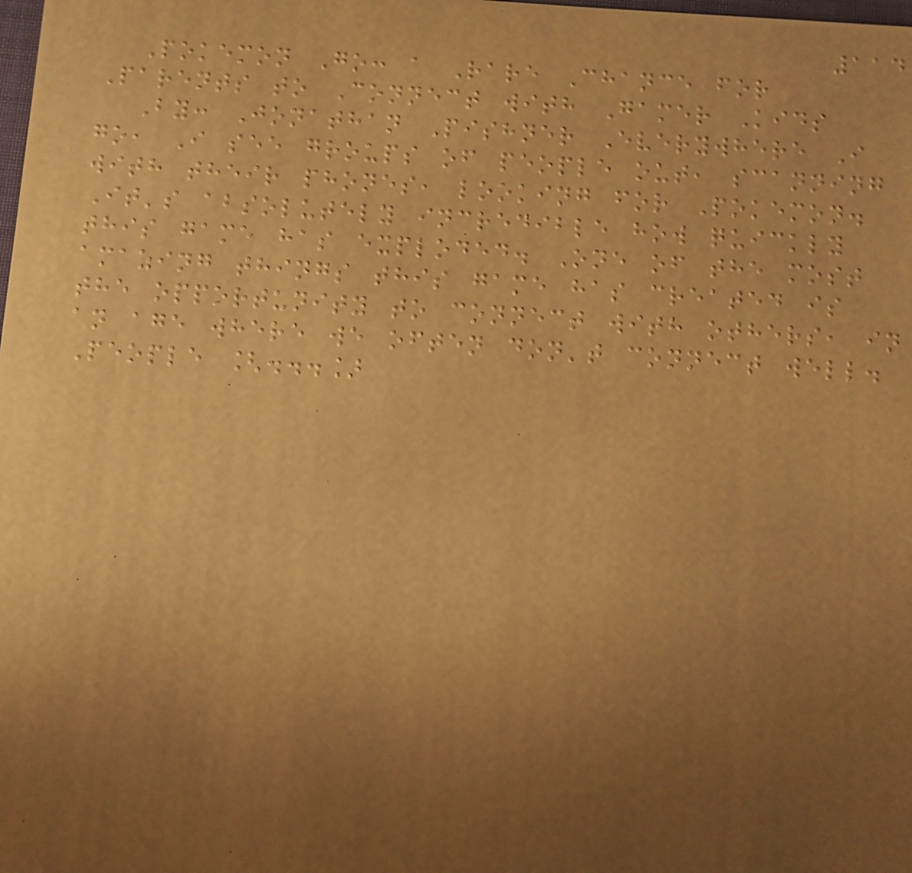114
Pokemon Go: a Rare Chance for
Parents to Connect with Gamer Kids
By: Jonathan Pishner Everywhere I
go, I see groups of people out, scanning
with their phones, looking for Pokemon.
It's absolutely incredible how quickly
this game has exploded. One of the most
amazing things this game has created is
the opportunity to connect with others, in
an age where we often don't connect well.
People [...]
